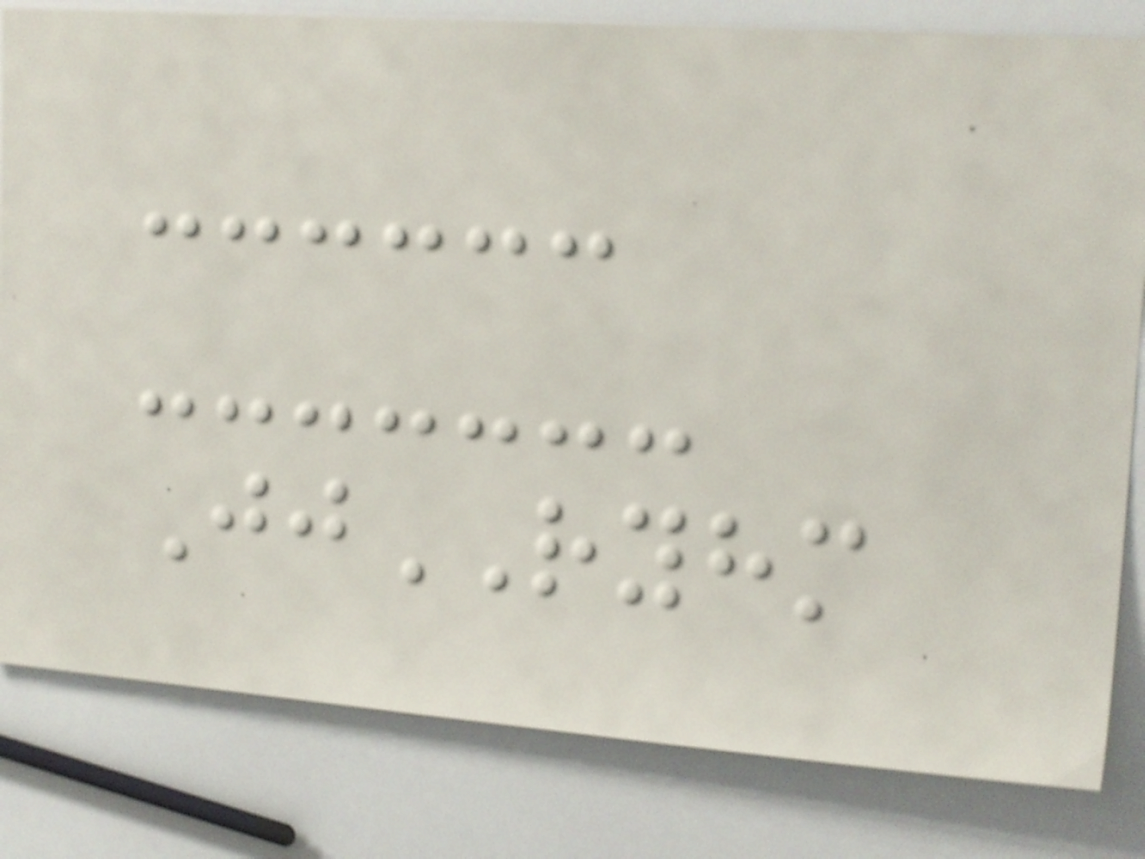JjRYHM
